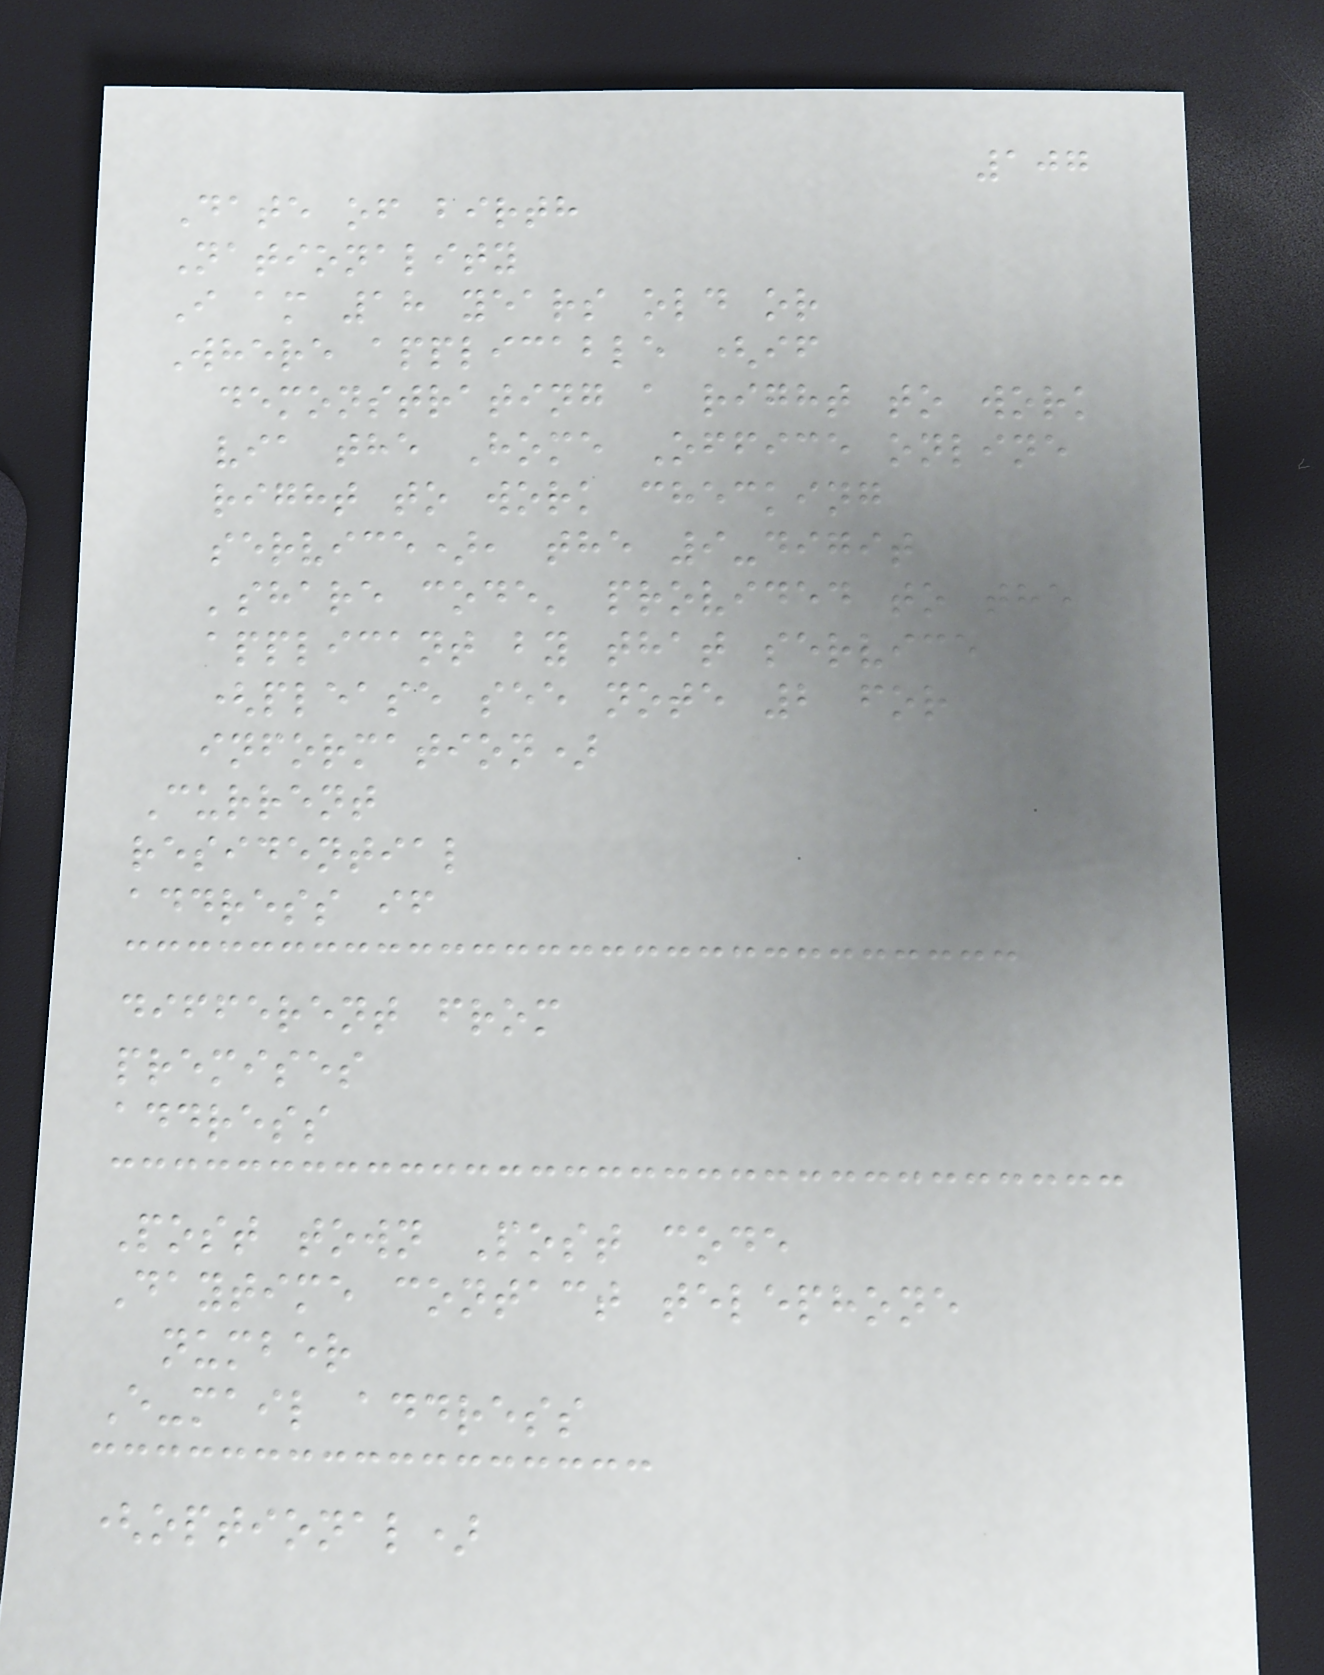107
Date of birth
Nationality
I am 18 years old or
Where applicable (if
demonstrating a right to work
via the Home Office online
right to work checking
service), the 9-digit
'share code' provided to the
applicant by that service
(please see note 2 for
information)
Current
residential
address if
different from
premises
address
Post town Post code
Daytime contact telephone
number
E-mail address
(optional)
